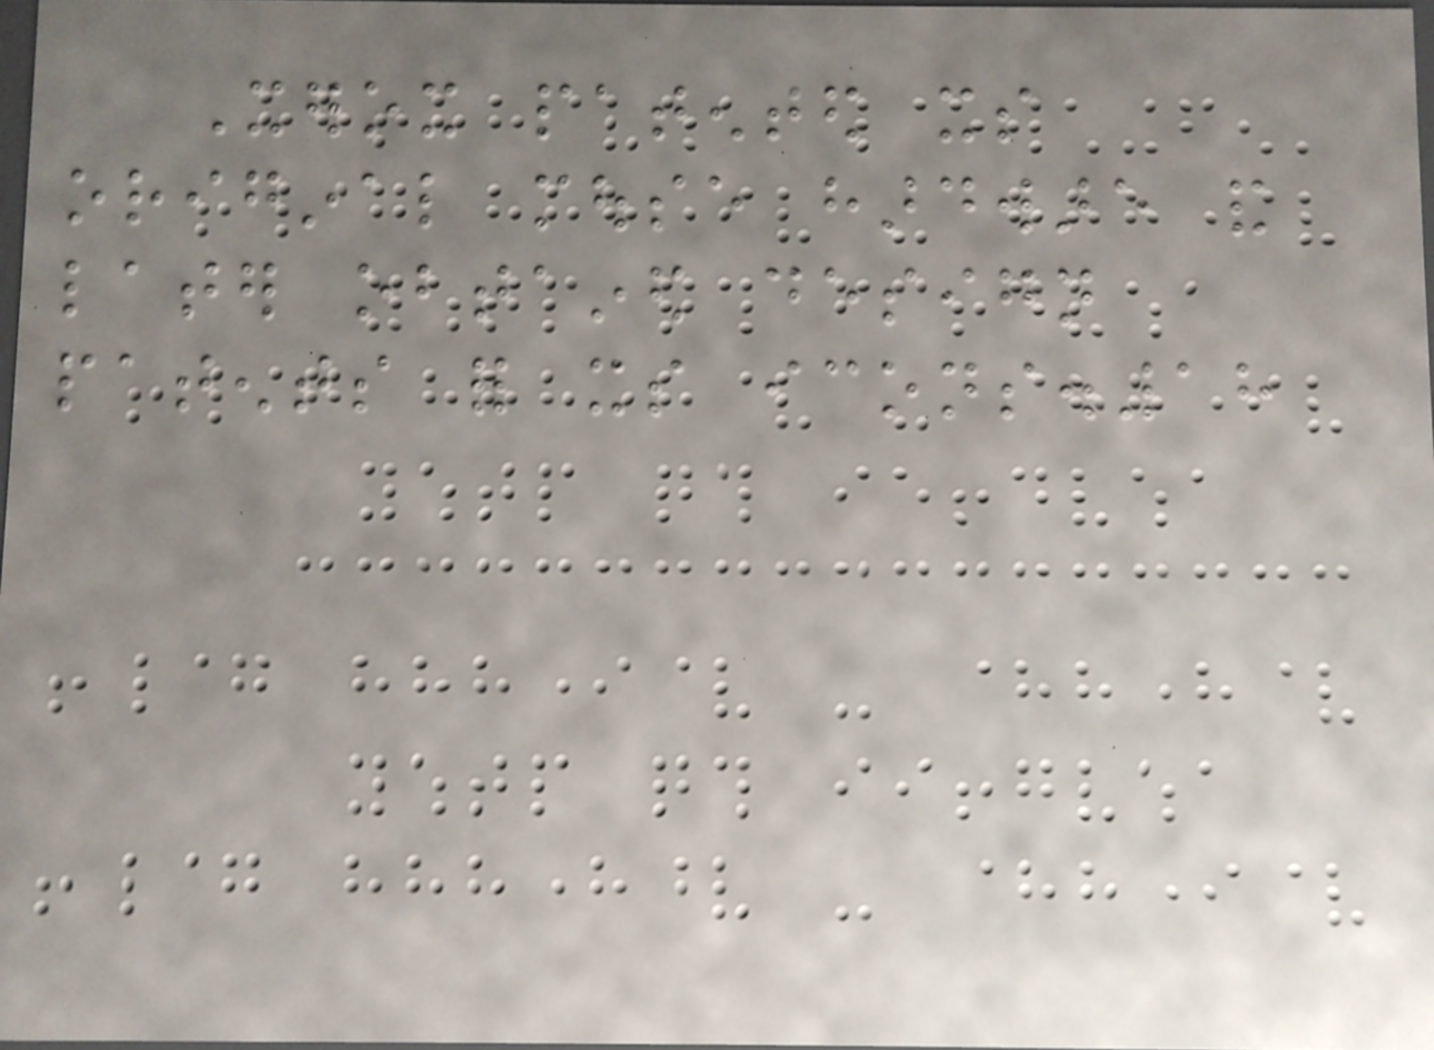Xerox patented its
original mouse hardware and
later obtained design
patents for its icons.18
